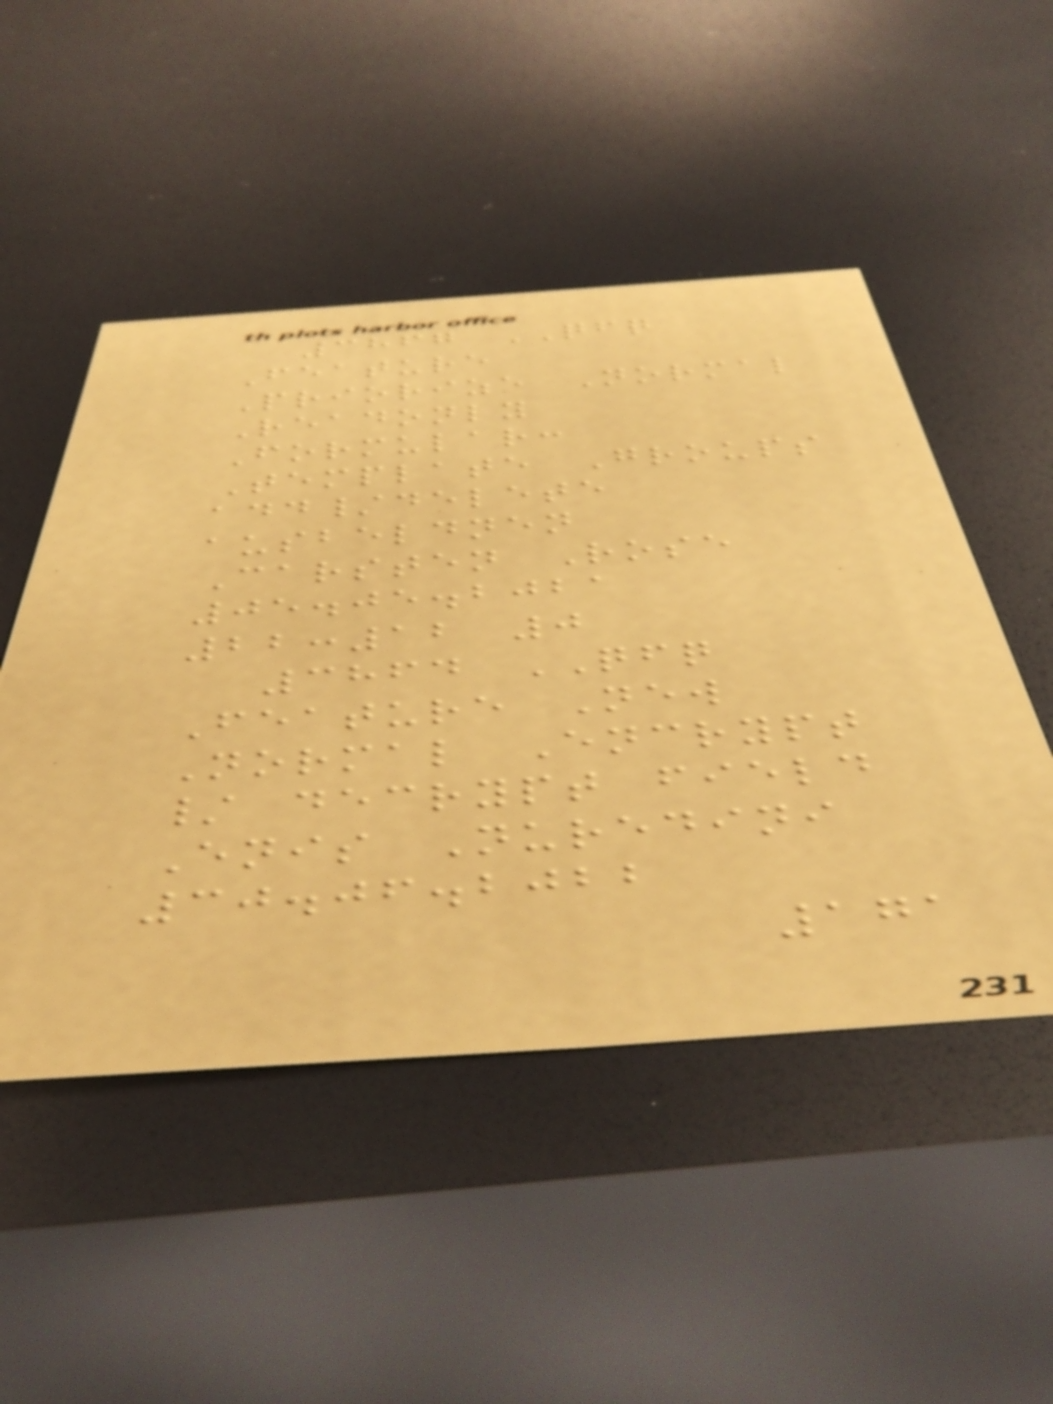3867 QFQ
Feature
Priorize Normal
Readonly
Formular:
Template Groups
add/delete
ausbeldnen
Carsten Rose
05.05.2021
22:12 0
3864 QFQ
Feature New
Normal Encrypt
/ decrypt field
Enis Nuredini
30.06.2022
171
